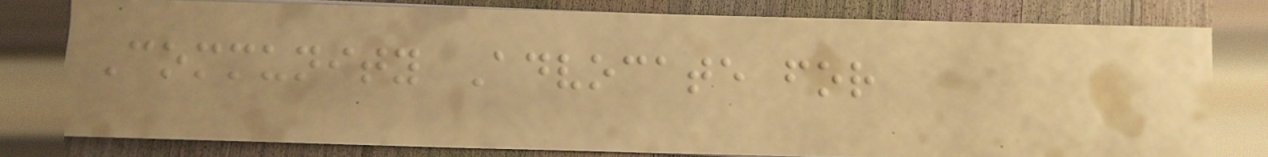Community Advocate for
